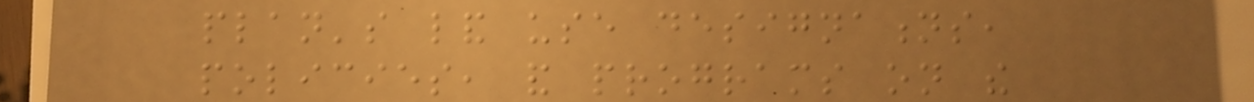plan's land use designations,
policies, and programs on the
